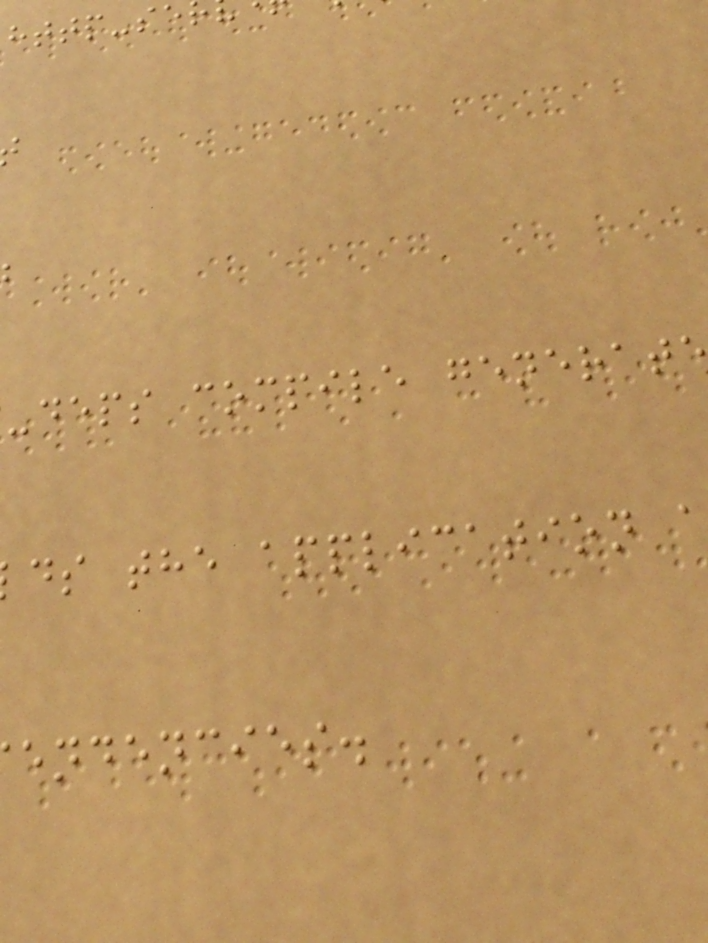-deps compile generat
ds the application
endencies.
